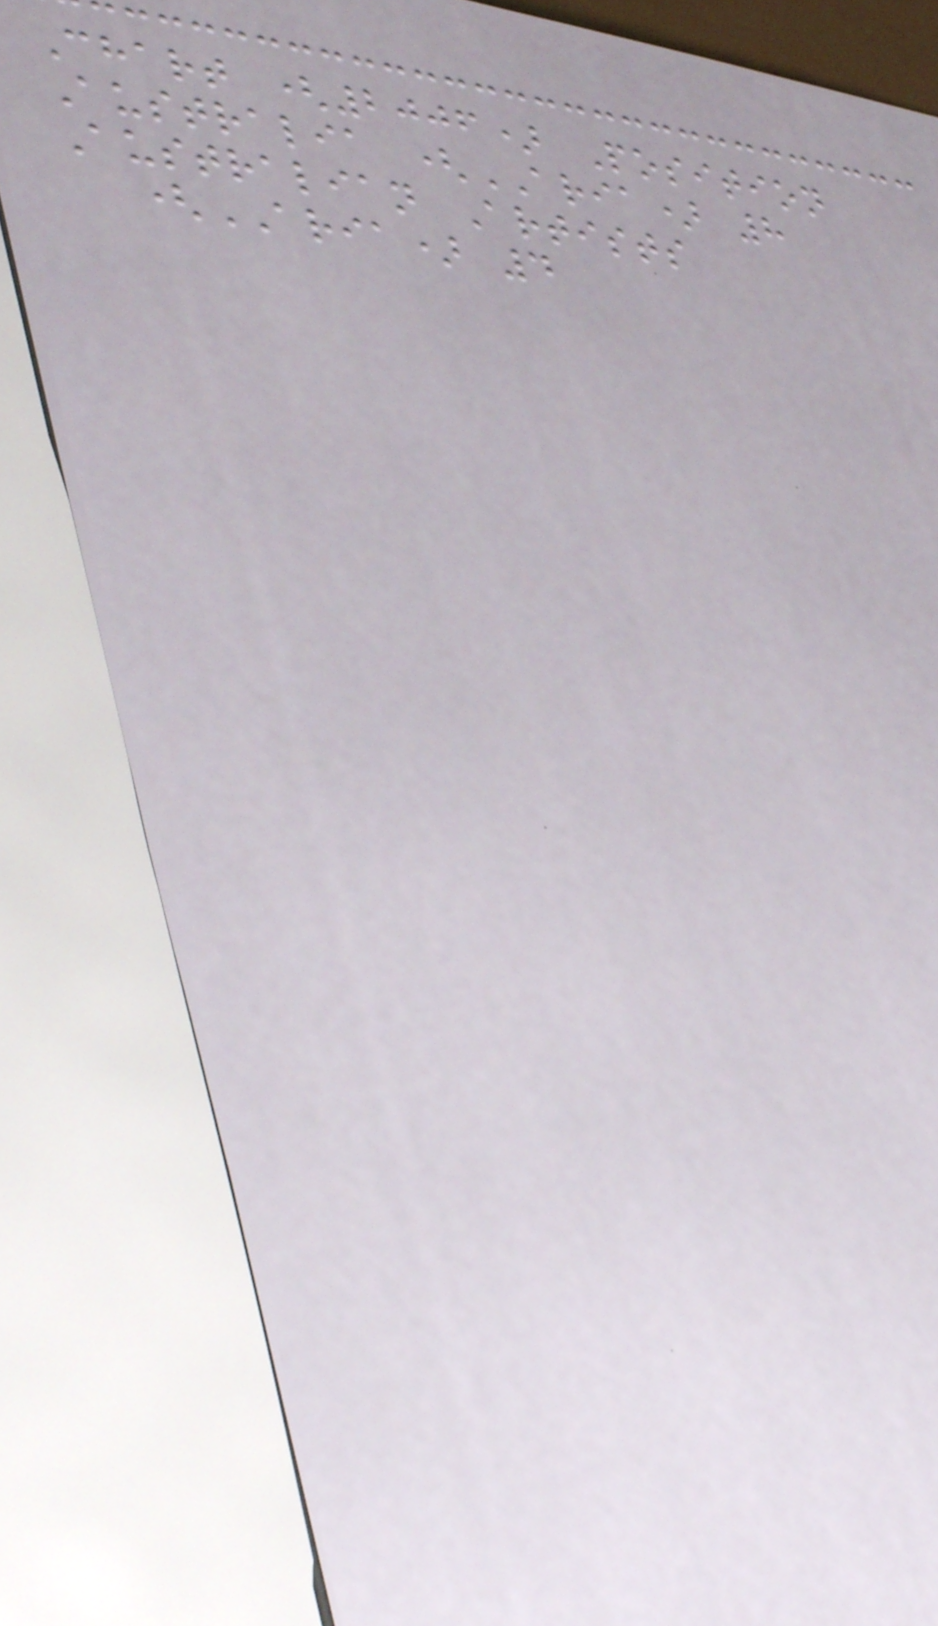Chart (2006) Position
Australia (ARIA) 8
Australian Artists
(ARIA) 4
